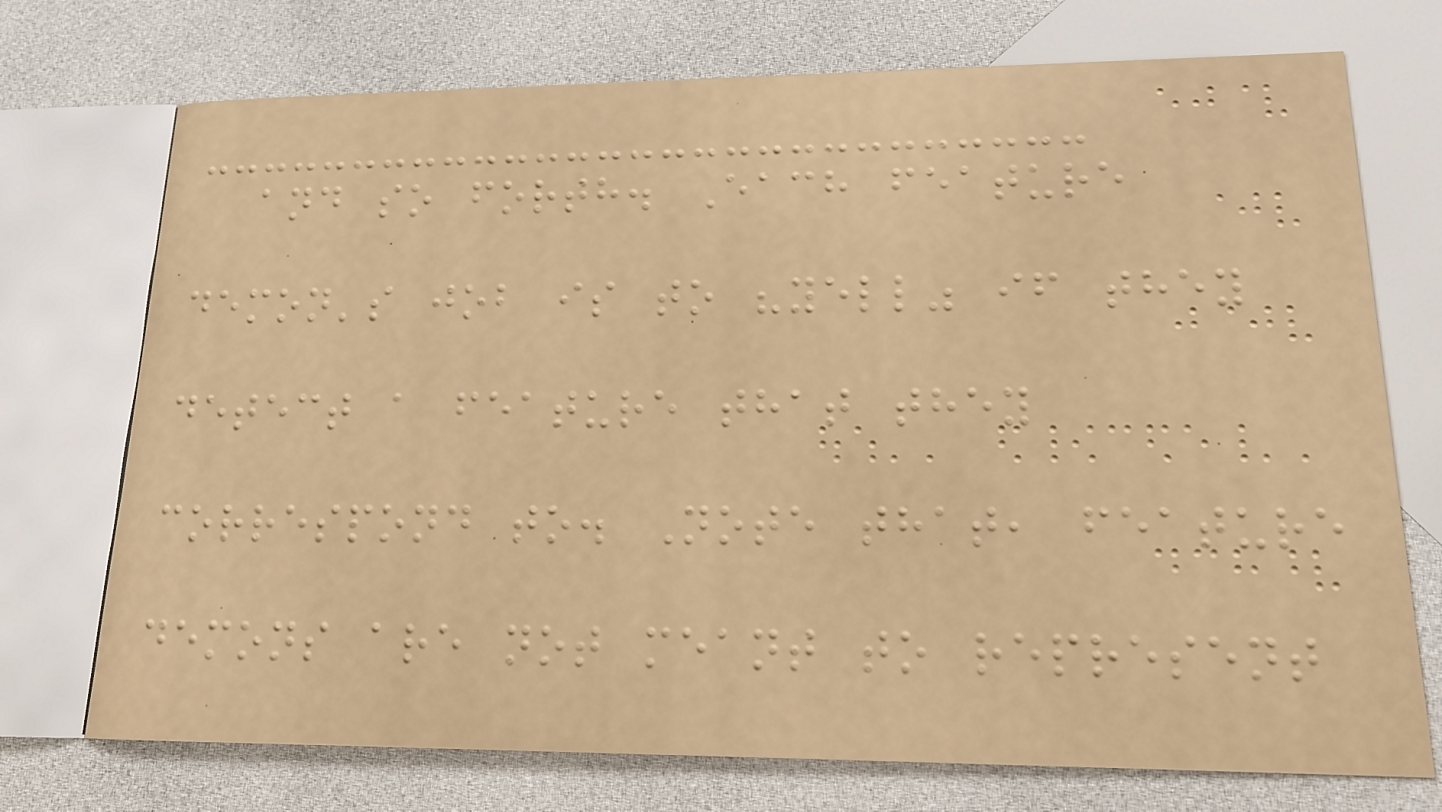and so forth. Each feature
demon's job is to "yell" if they
detect a feature that they
correspond to. Note that, feature
demons are not meant to represent
